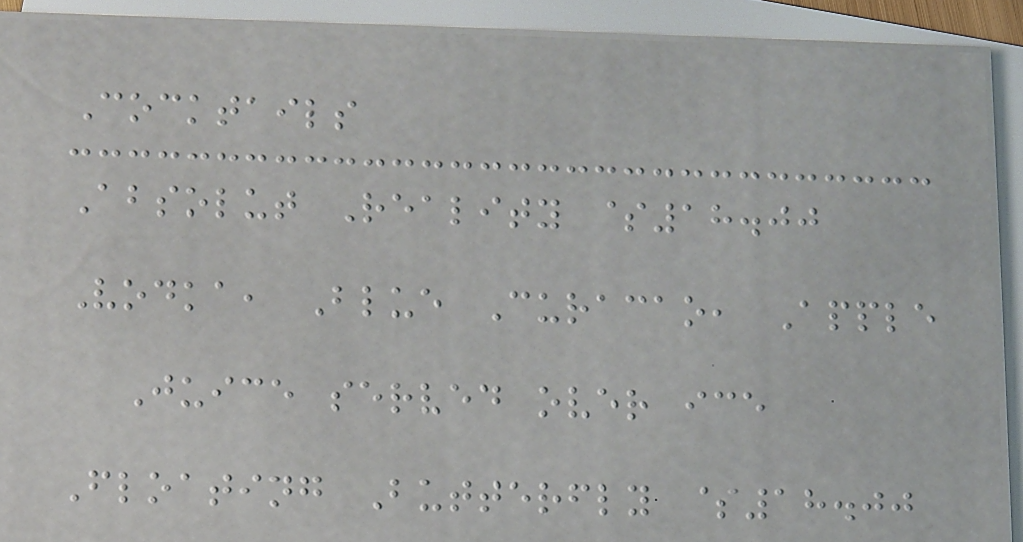Cocktails
Absolut Reality $18.00
Vodka, Blue Curacao, Apple
Juice served over ice
Floating Butterfly $18.00
